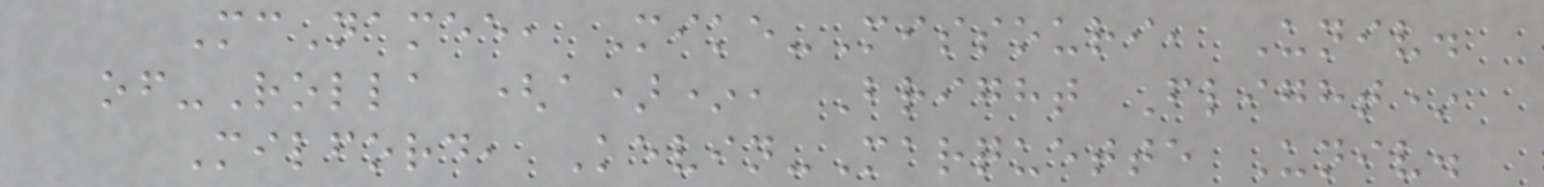McNamee, Mike-Missouri, Univ.
of-Rolla (a)*, Bright Flight*
Milford, Kevin-Marquette Univ.
